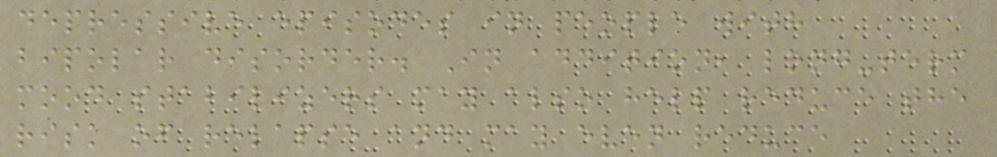depressive episodes in people with
bipolar disorder. In addition, long-term
mood stabilizers may also help reduce the
risk of relapse and may even reduce
